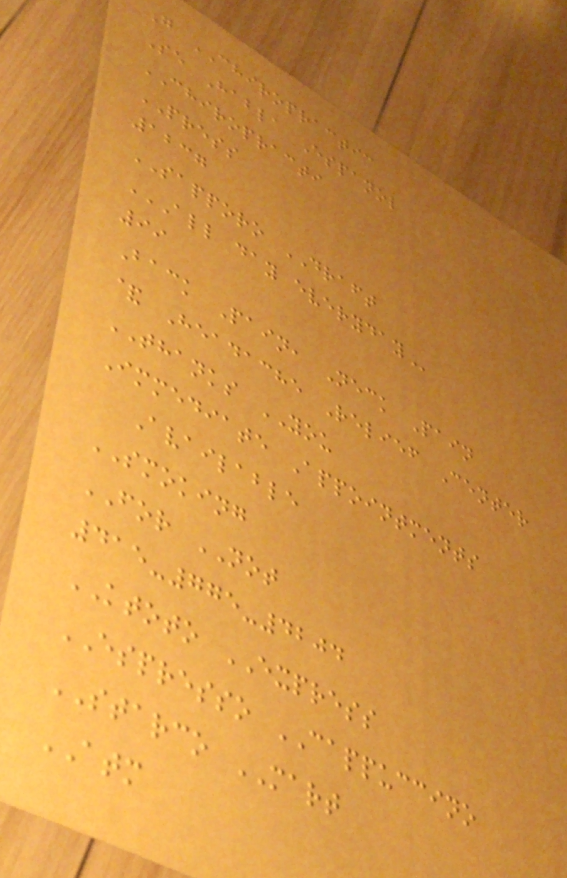G CHIROPRACTIC
Se Habla Espanol
CHIROPRACTI
PRESS
1237
SAPPORO DRAFT
ALL DAY EVERYDAY
99
Back Pain, Neck Pain
& Headache Relief Center
THANKS YOU
Immediate Appointments
Available
SMOKING
FOR NOT
415-775-4204
KTOTO EXPRESS
ESPRESSO CAPPUCCINO
STARCO MART
ATM
